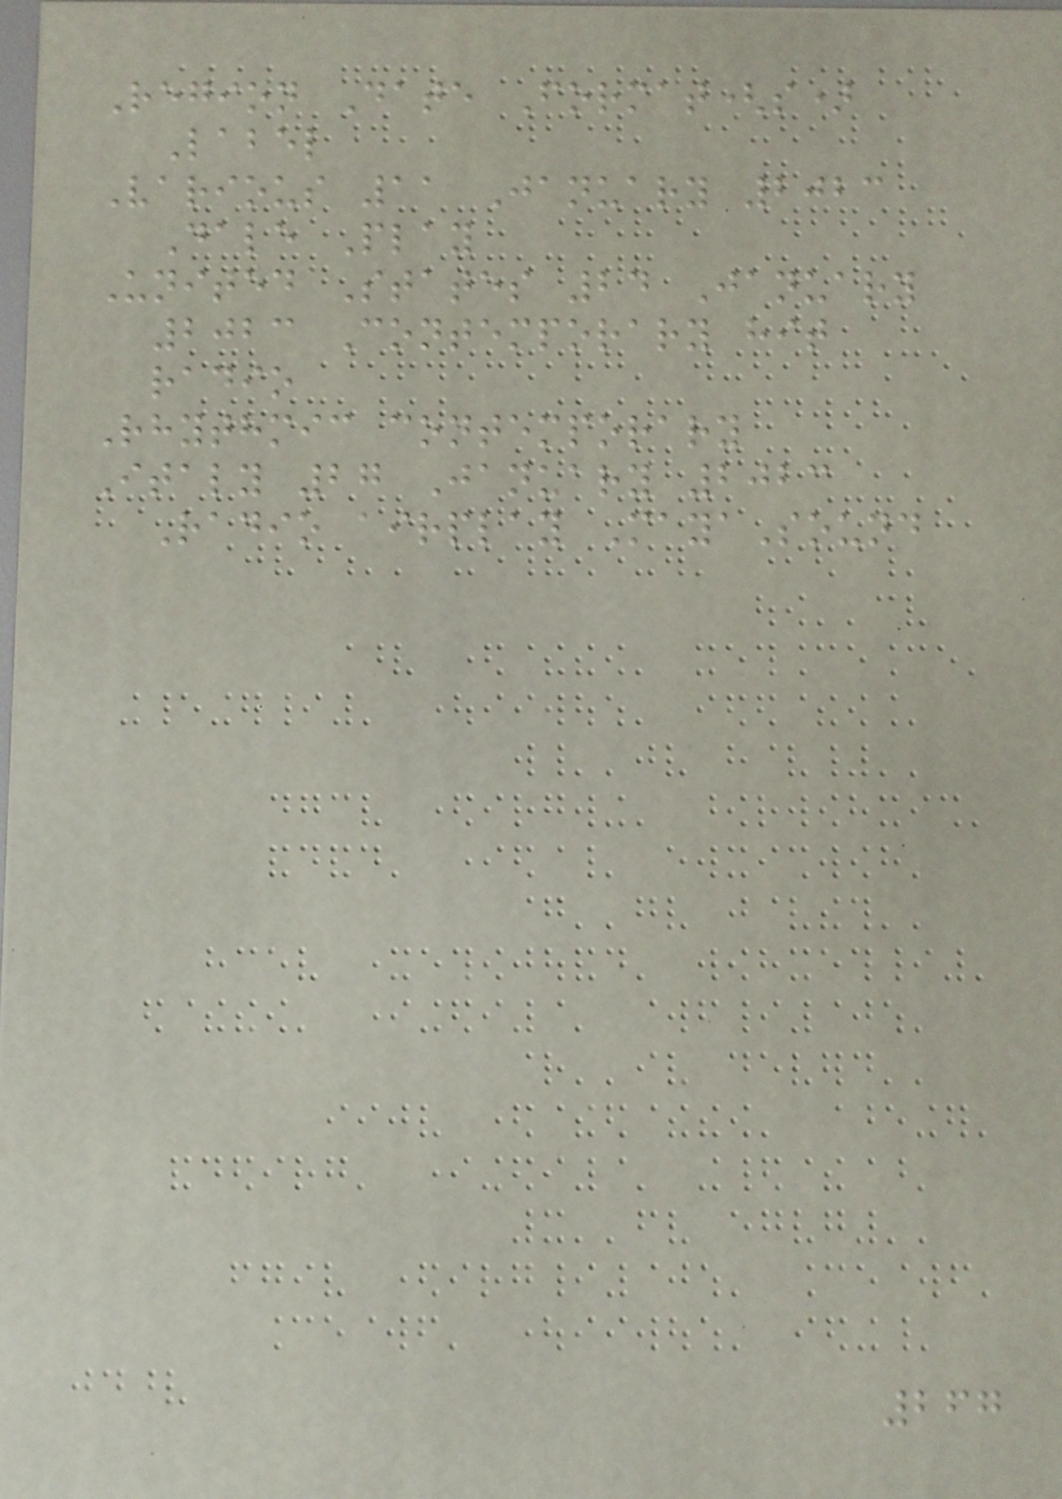Region Date Format(s)
Label
Various 11 January 2023
Dale Play
United States 24 January
2023 Contemporary hit
radio
Rhythmic contemporary
Italy 27 January 2023
Radio airplay MayaSound
267
